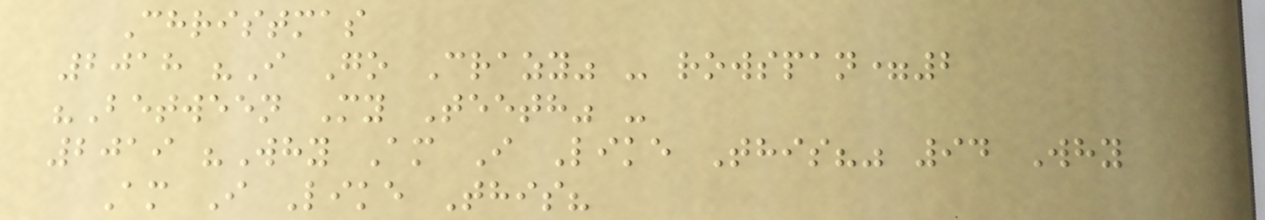Christmas
2018 "I Go Crazy" - rowspan=2
"Between My Teeth" -
2019 "Why Am I Like This?" 94 Why
Am I Like This?
